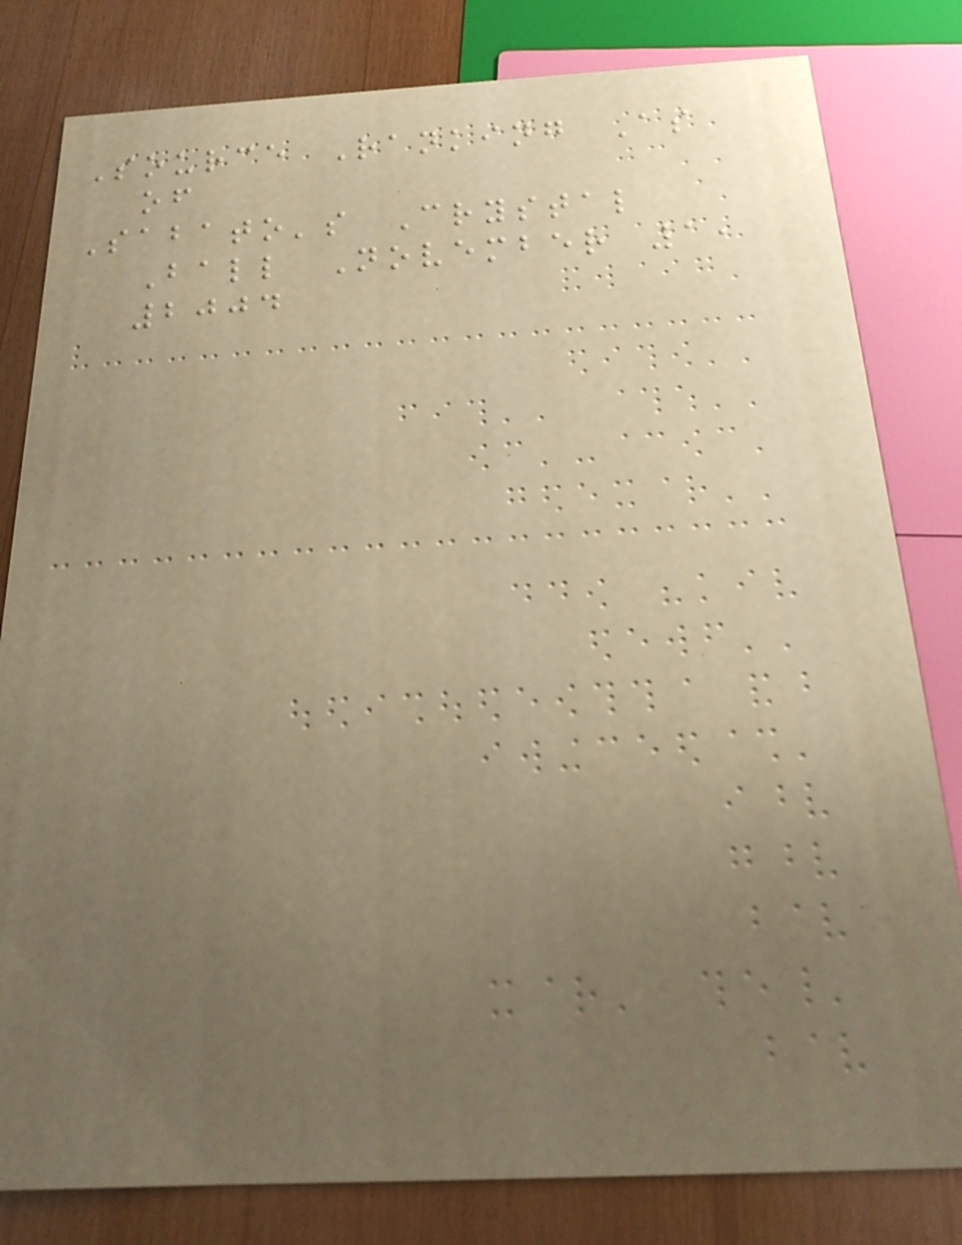Source Ranking As
of
Sabato's Crystal
Ball November 1,
2004
